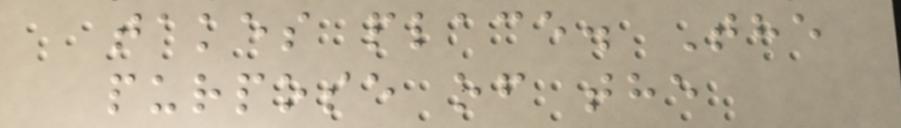takes place. The
purpose of the
